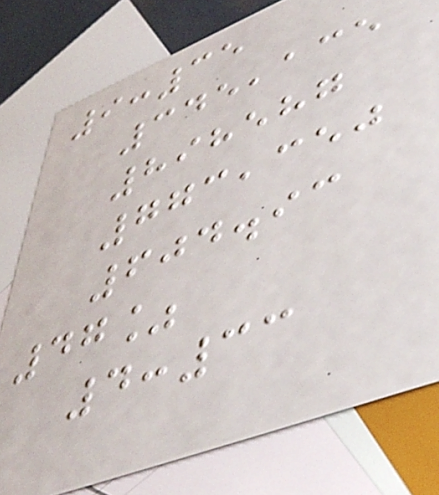9:35
345,135
898587
773,350
604.93
47%
4:33
